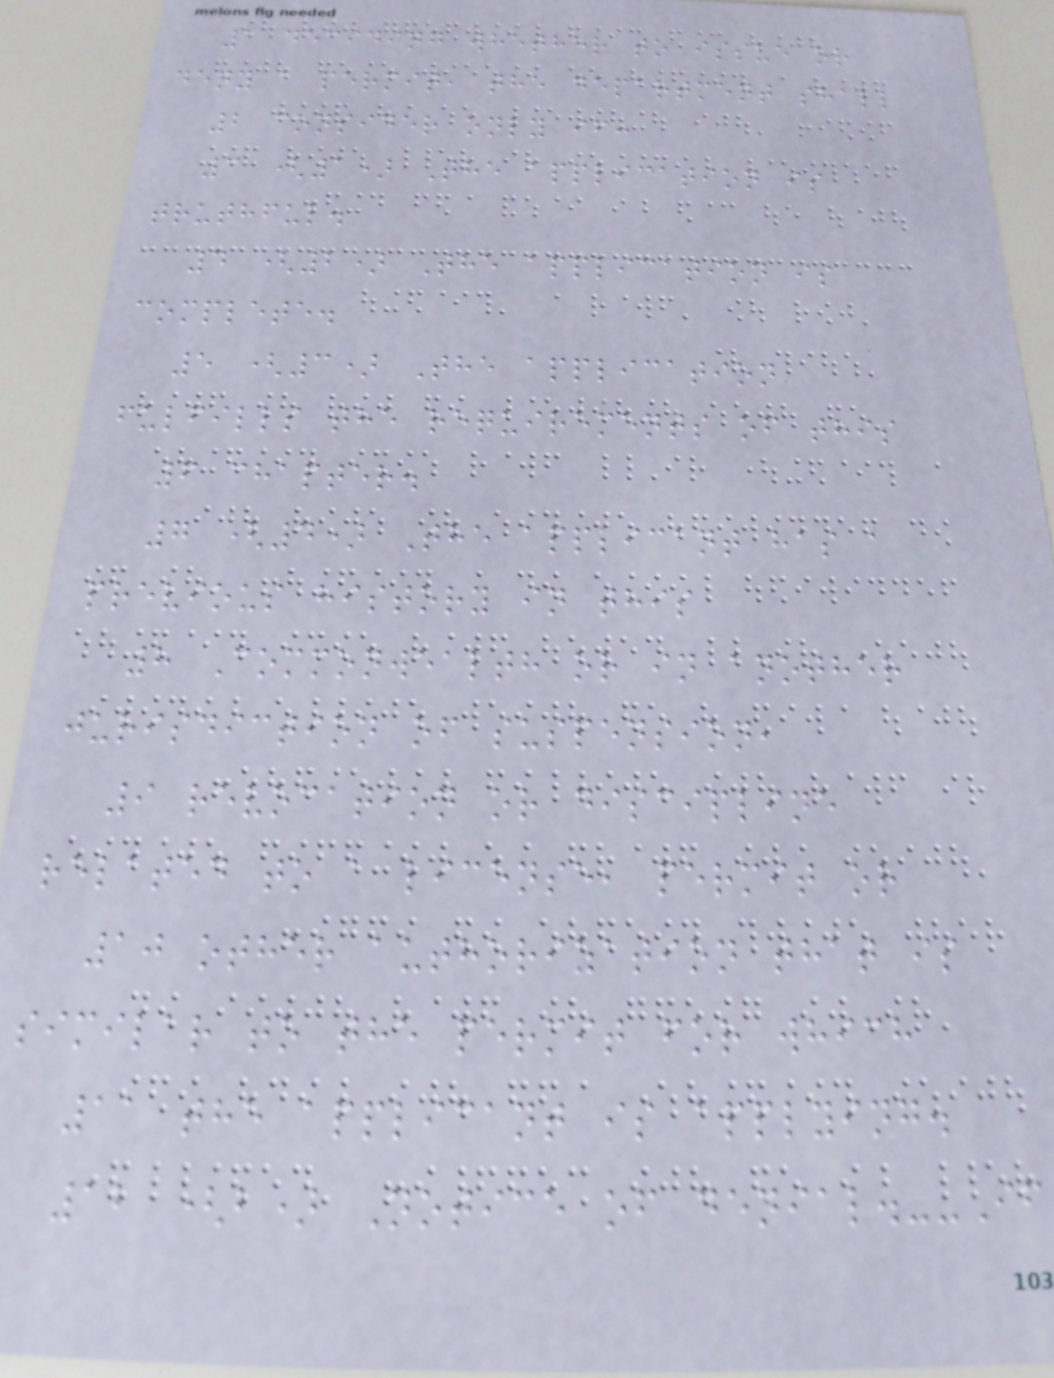1 deciding whether to issue or
deny a permit, the department shall
2 consider only if:
3 (1) The application is
truthful.
4 (2) The application is
complete.
5 (3) The application
fulfills the requirements of this
6 chapter.
7 (4) The applicant has a
previous history in this
8 Commonwealth or in another
jurisdiction of suspension,
9 revocation or discipline
related to a license, permit or
10 other authorization that is
similar to the permit for which
11 the applicant is applying.
12 (b) Notice of denial.--If
